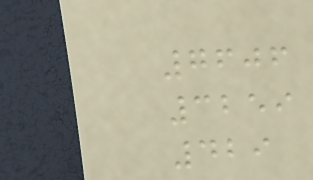7606
3259
429
